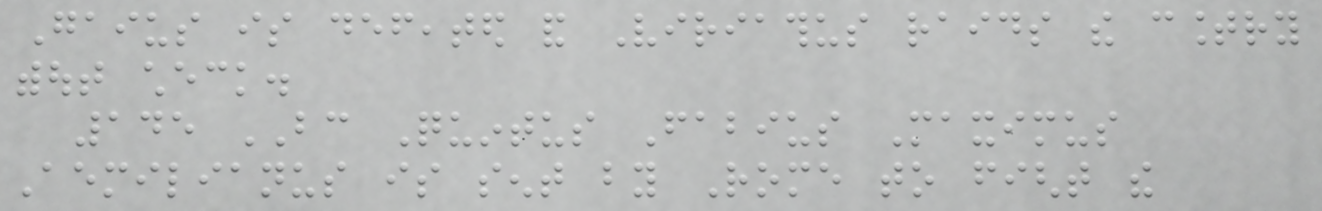Gaius is defeated and Viriathus raids the country
without check.
145 BC Quintus Fabius Maximus
Aemilianus is sent by Rome to fight the
